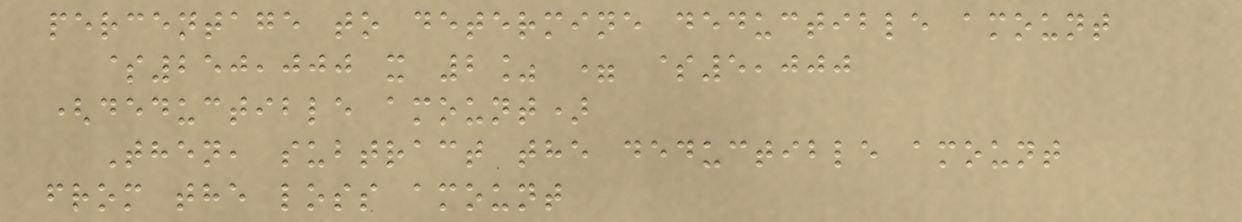percentage to determine deductible amount
$250,000 x 2% = $5,000
(deductible amount)
Then, subtract the deductible amount
from the loss amount
